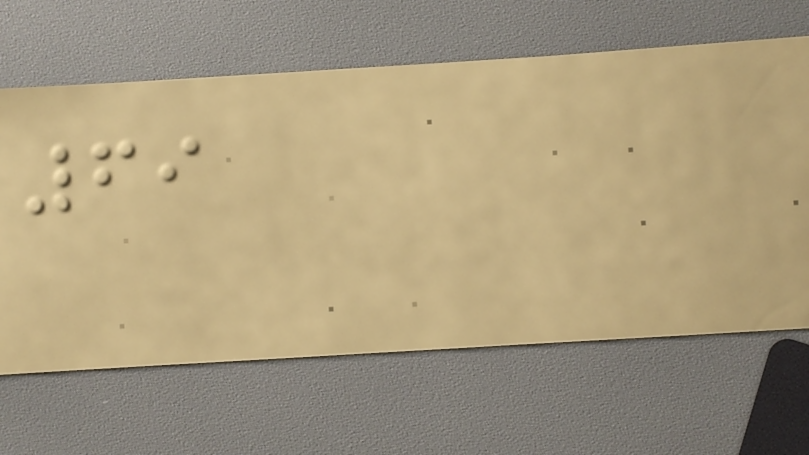69
